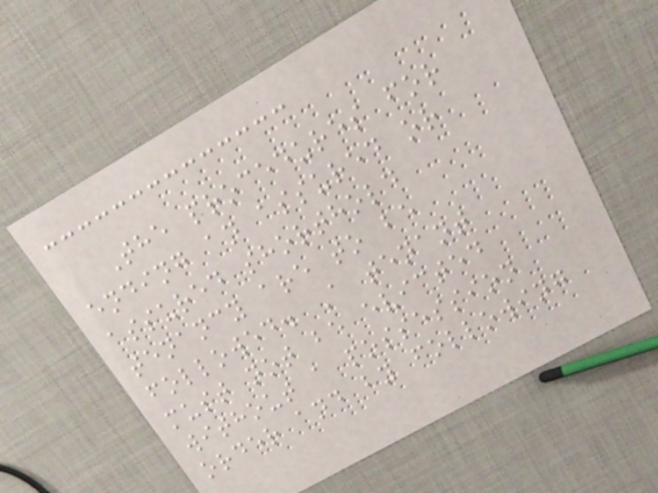The procedures for
ending an assured or
assured shorthold
tenancy are to be
followed. A tenant
must not be evicted
without a possession
order and by following
